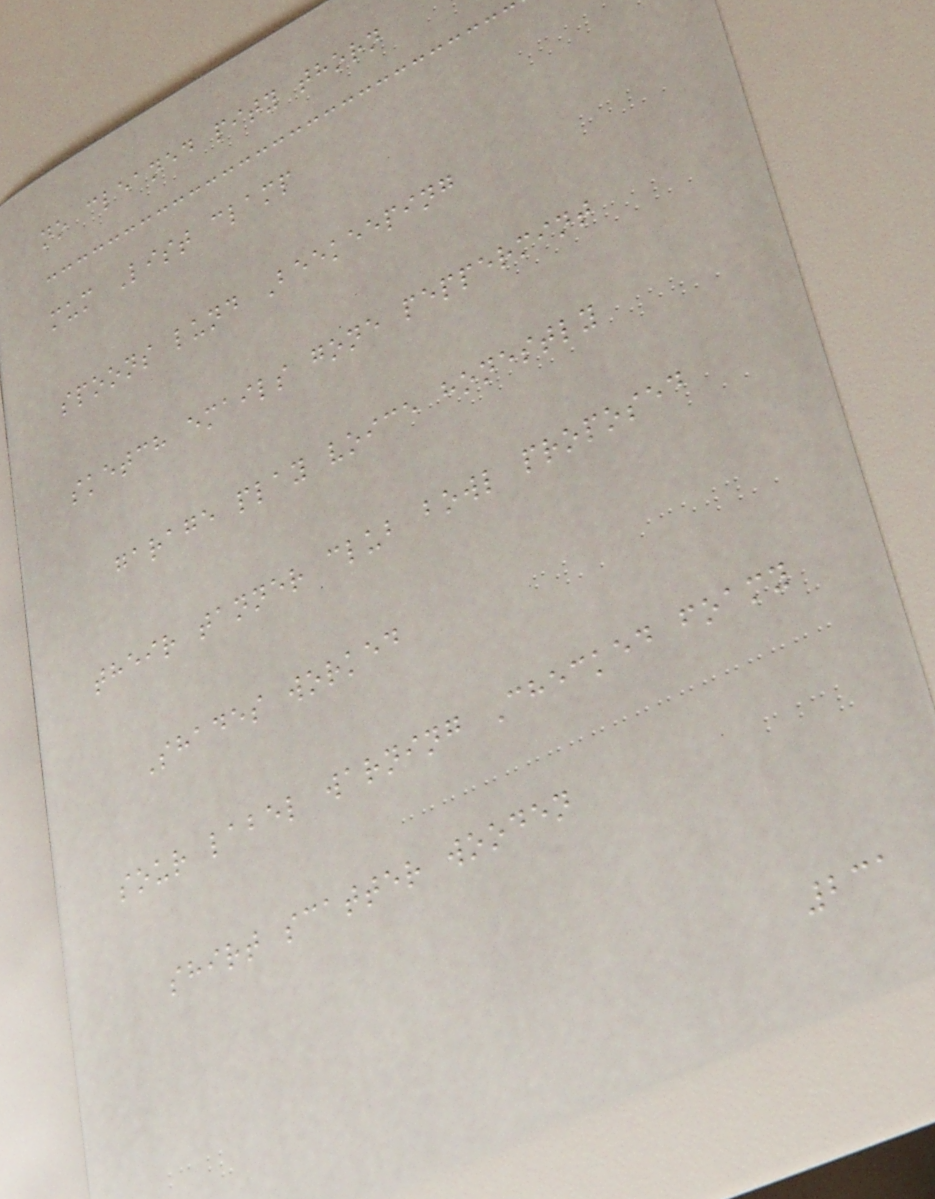no cleaned pity thorn
mum List clamp
spoons lund Beekeeping
sketch emails gone peppermint
garage play voice honestly
their tanner club bowl proposed
Shades worked
sour label warning Checked foamy
shirt scatter wooden
231
